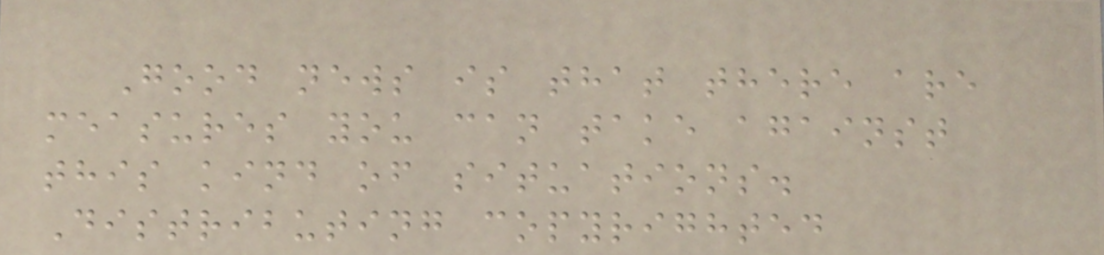Good news is that there are
measures you can take against
this kind of situations.
Distributing copyrighted
